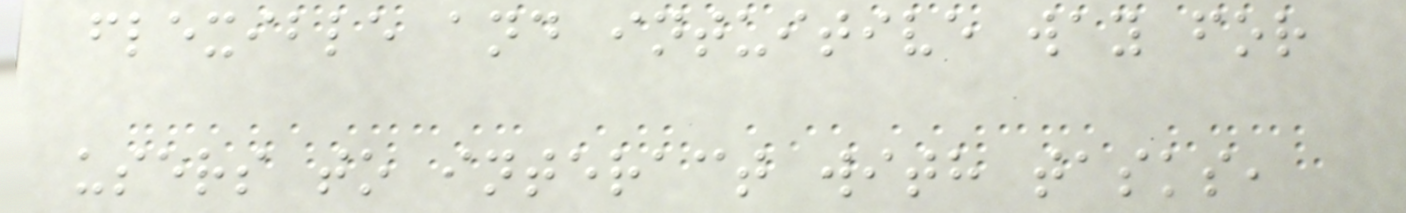flexible and intuitive way for
users to interact with tasks,
